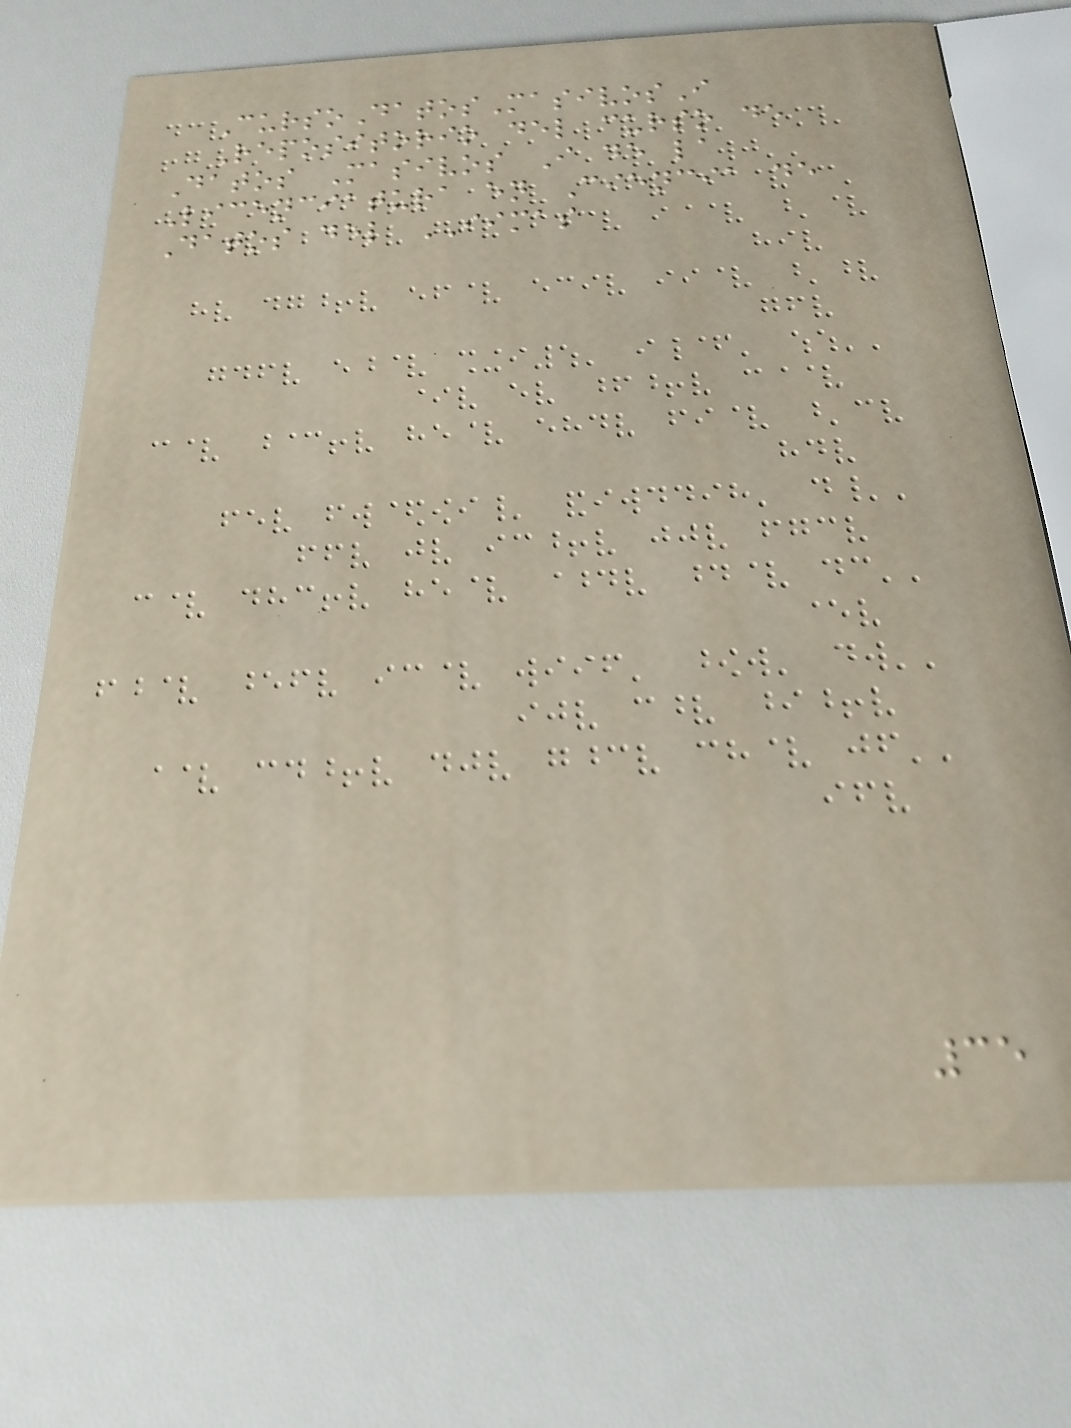CursoDatosMasivosI
Repositorio del curso de
Datos Masivos I de la
Licenciatura en Ciencia de
Datos del IIMAS
35
